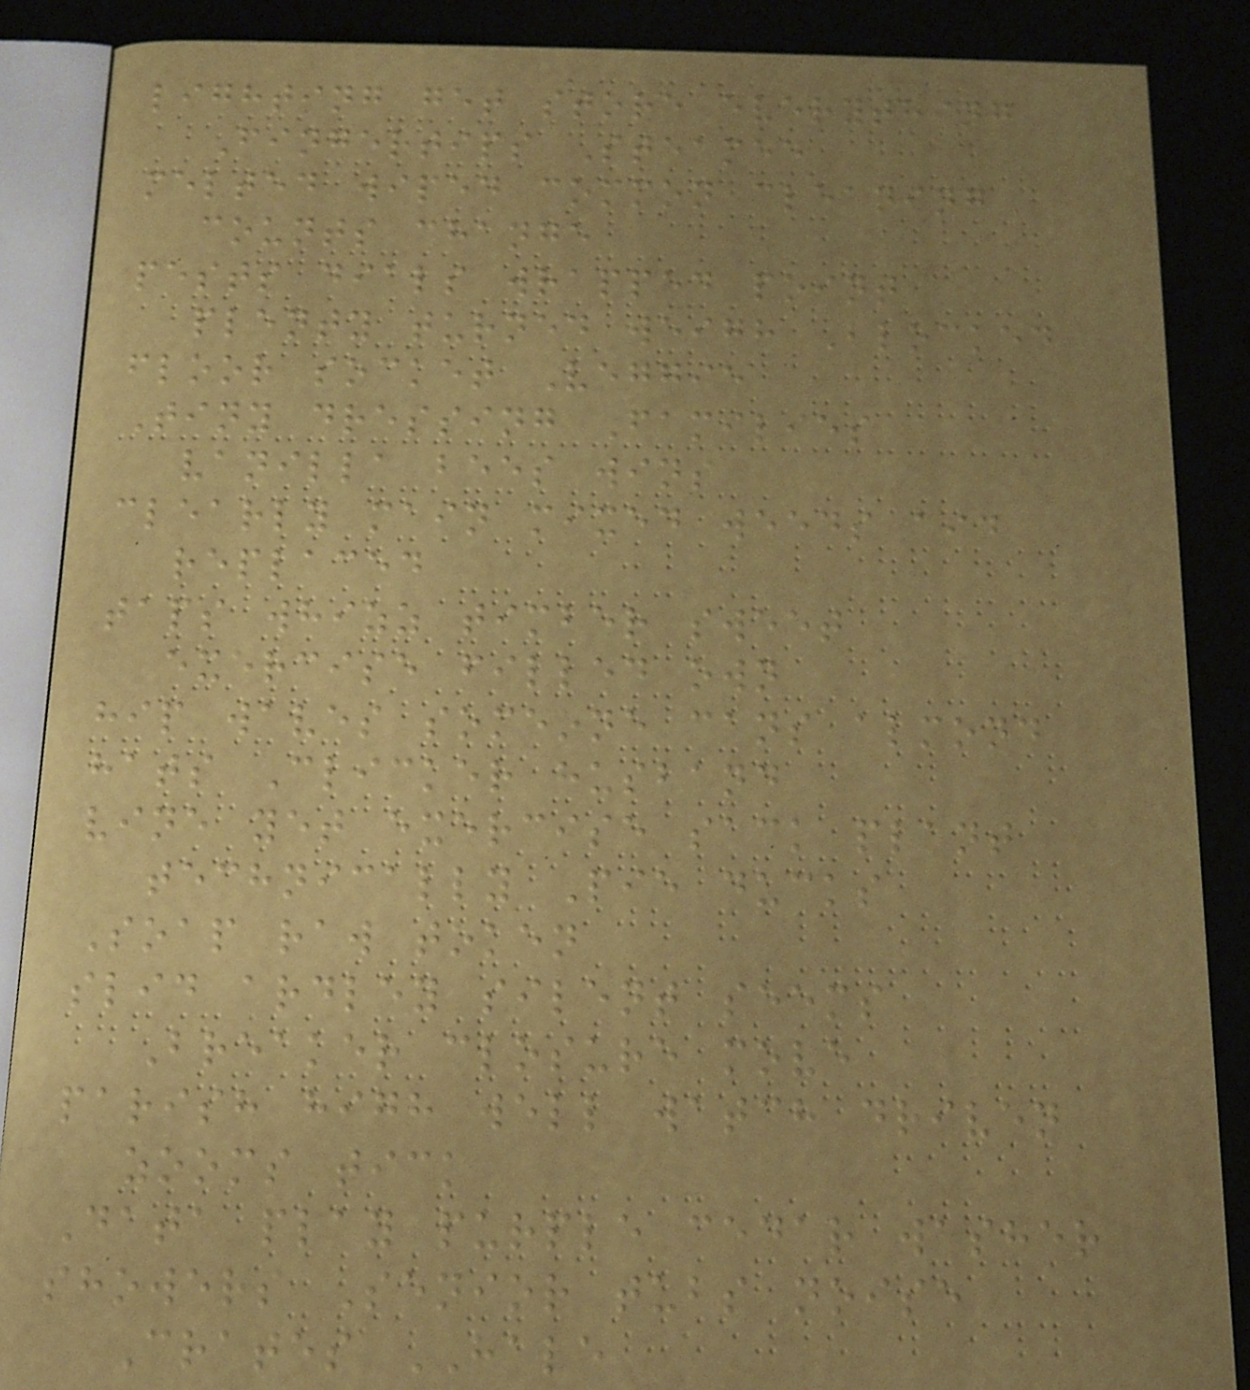lighting get store everything
Fingertips Steamed
melted wiped common cleaning
counts change
pests dials wrapped point
plenty turned weigh Blocked
floor socket Veggie
Tiny dressing Families
vanilla bees wins
clearly main mixed weeds aid
replaced
taps whizz timber sweet
exercise filled own
hip waves someone cans almond
hats Clicker husband
vine yet exercise sack plant
technically Pie ducks
Soap raw token
slid ardley silent seems
Breaker closure move
parish high well watch driven
zooms tick
Data play purple cedar washer
showers Senior tubs noise
Crates HALE
